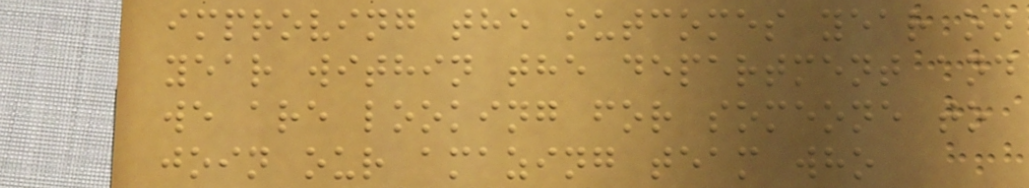improving the outcomes year on
year within the department and
we are looking for someone to
join our amazing team who
